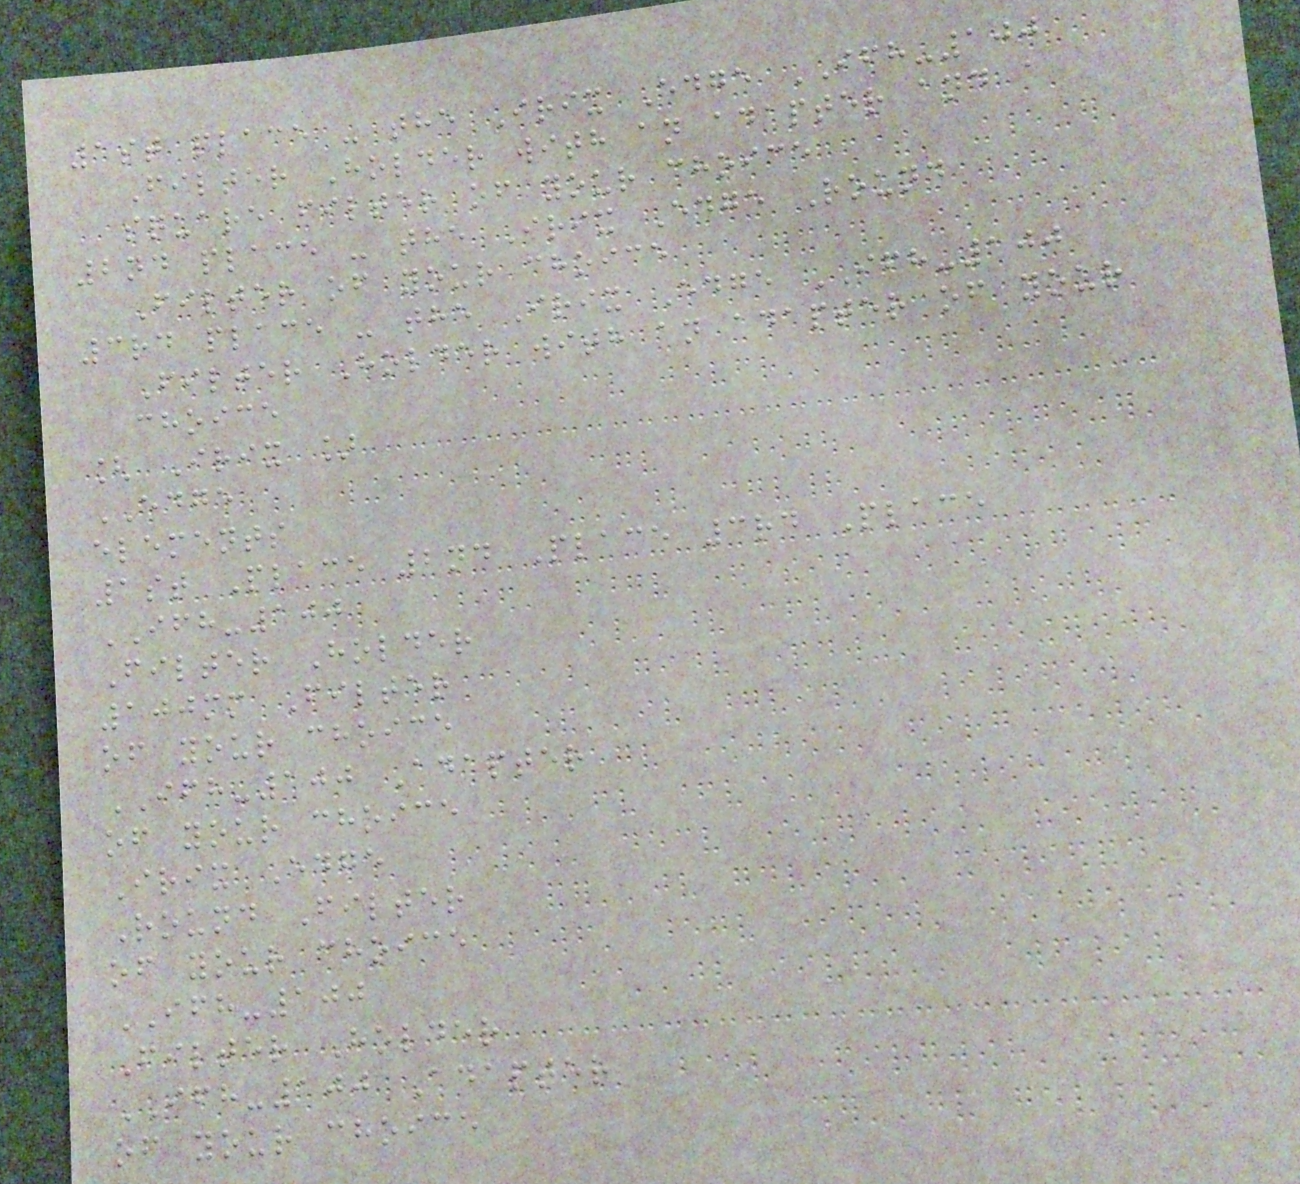1st place - the Irix Edge IFH-100
Filter Holder with an adapter and a
square filter of your choice
2nd place - the Irix Edge Round
Filter of your choice
3rd place - the Irix Edge IFH-100
Filter Holder with an adapter of your
choice
[ Irix ]
EDGE
elements
1st Place 2nd Place 3rd Place
IFH-100
Filter Holder
100mm Filter
of your choice
IFH-100 Adapter
of your choice
Irix Edge
Round Filter
of your choice
IFH-100
Filter Holder
IFH-100 Adapter
of your choice
